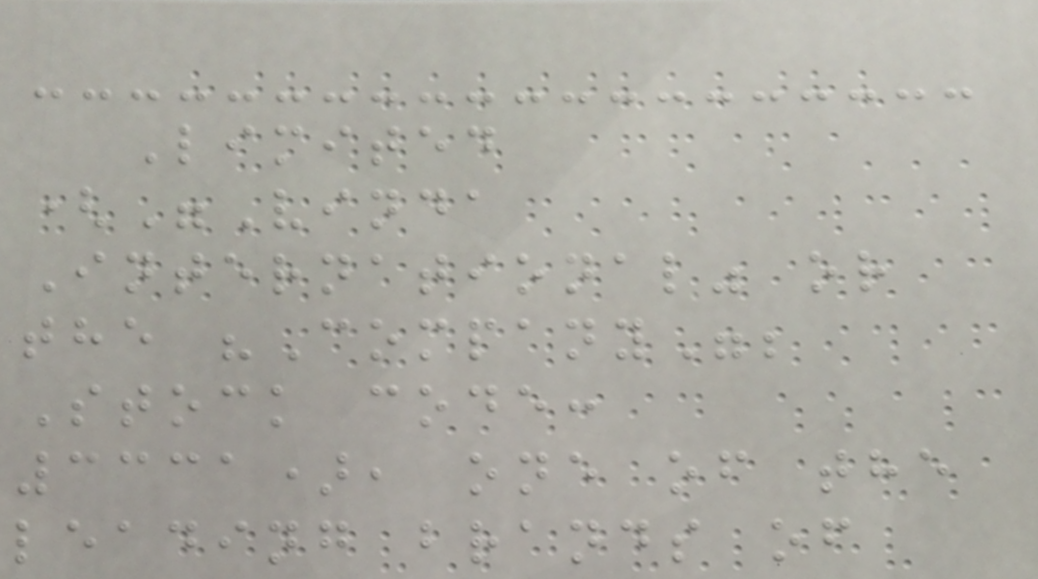Limited
("Vinda
International" or
the "Company";
Stock code:
3331), one of the
leading brands of
